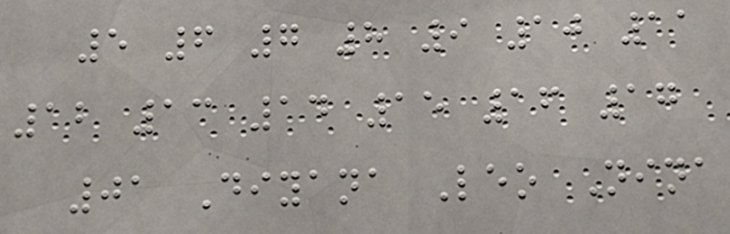5 6 7 8 9 10 11
12 13 14 15 16 17
01 Diyana Leo Nina
